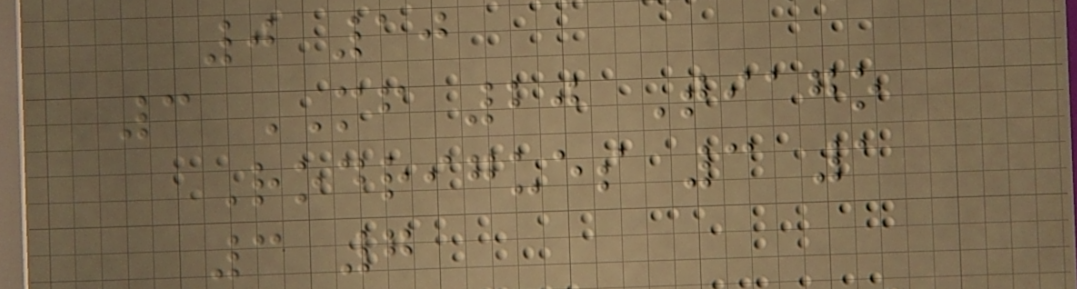0 10
3 MF 20 Tiago
Rodrigues 3 1
3 7
